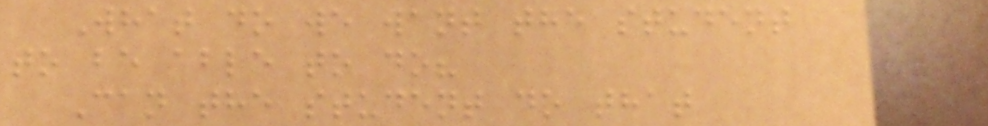What do we want the student
to be able to do?
Can the student do that
